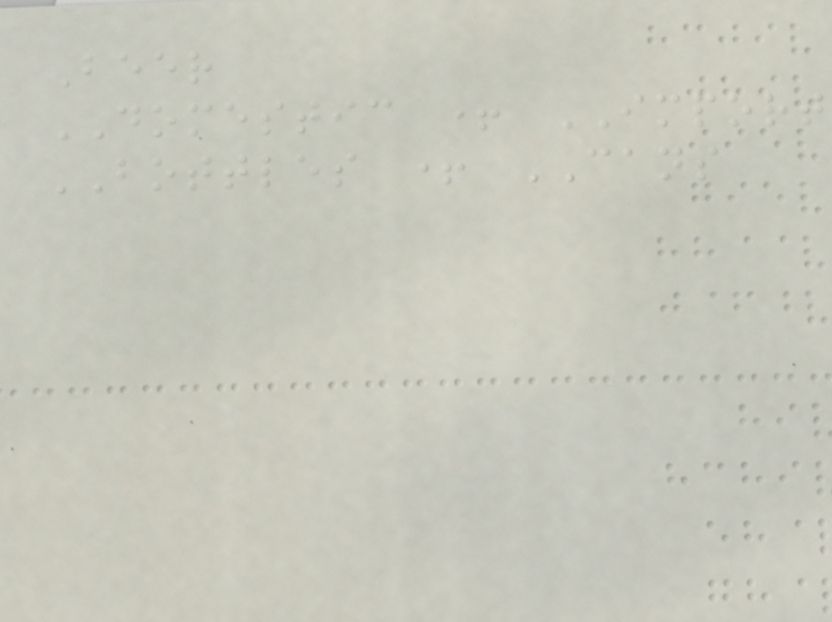Beer
DOMESTIC + IMPORT
BOTTLES + CANS
